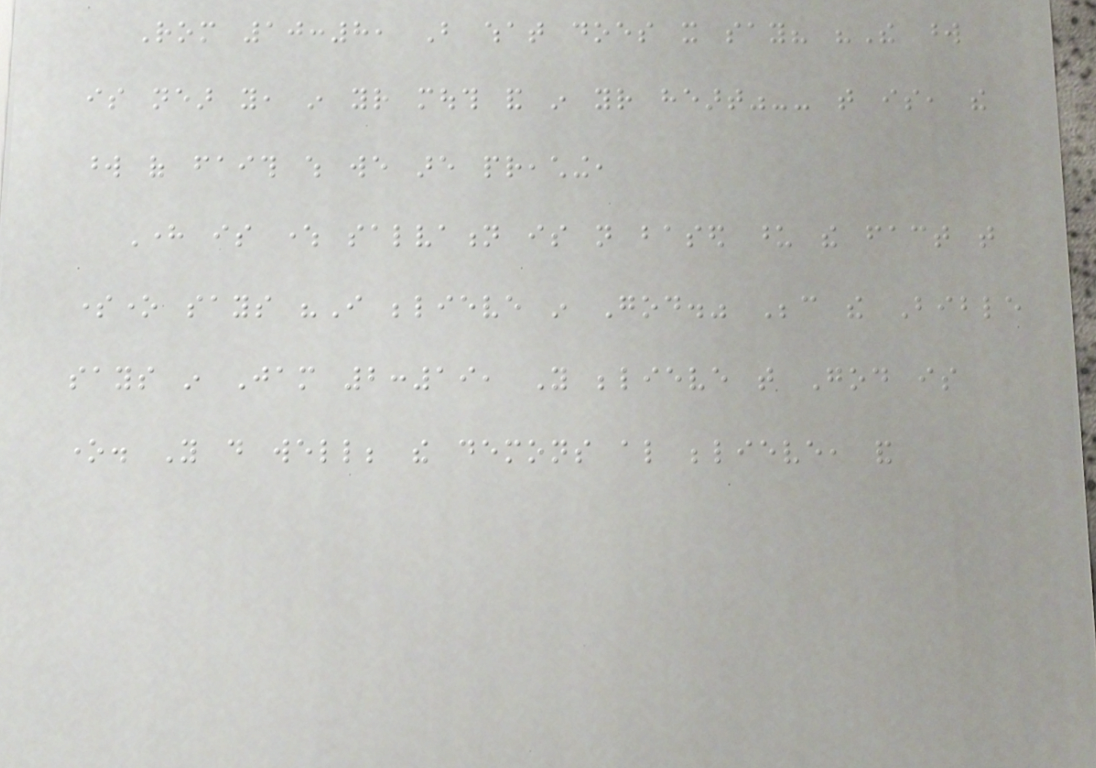Rom 10:8, But what does it say? "The word
is near you, in your mouth and in your heart"-- that is, the
word of faith which we are preaching,
Here is where salvation is not based upon the fact that
someone says "I believe in God." Because the Bible
says in Jam 2:19, You believe that God is
one. You do well; the demons also believe, and
